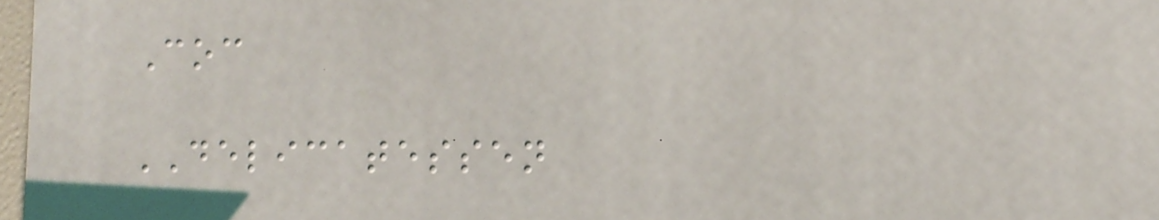Coc
DELICATESSEN
